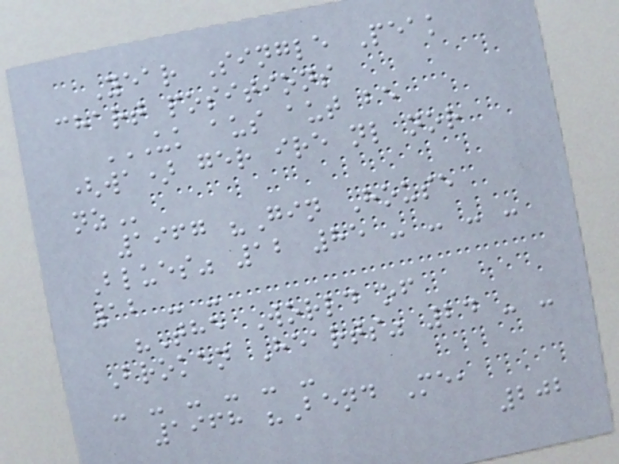Year Single Peak
chart positions
UK AUS AUT BE
(WA) GER IRE NL NOR
NZ
1967 "Gin House
Blues" 12 85 - - - -
12 - -
"The World of
Broken Hearts" 24 - -
- - - - - -
1968 "Bend Me,
202
